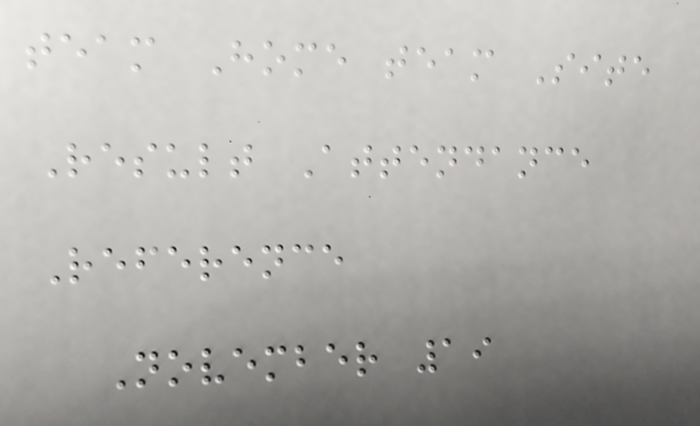team Home team Site
Result Attendance
Reference
November 19
